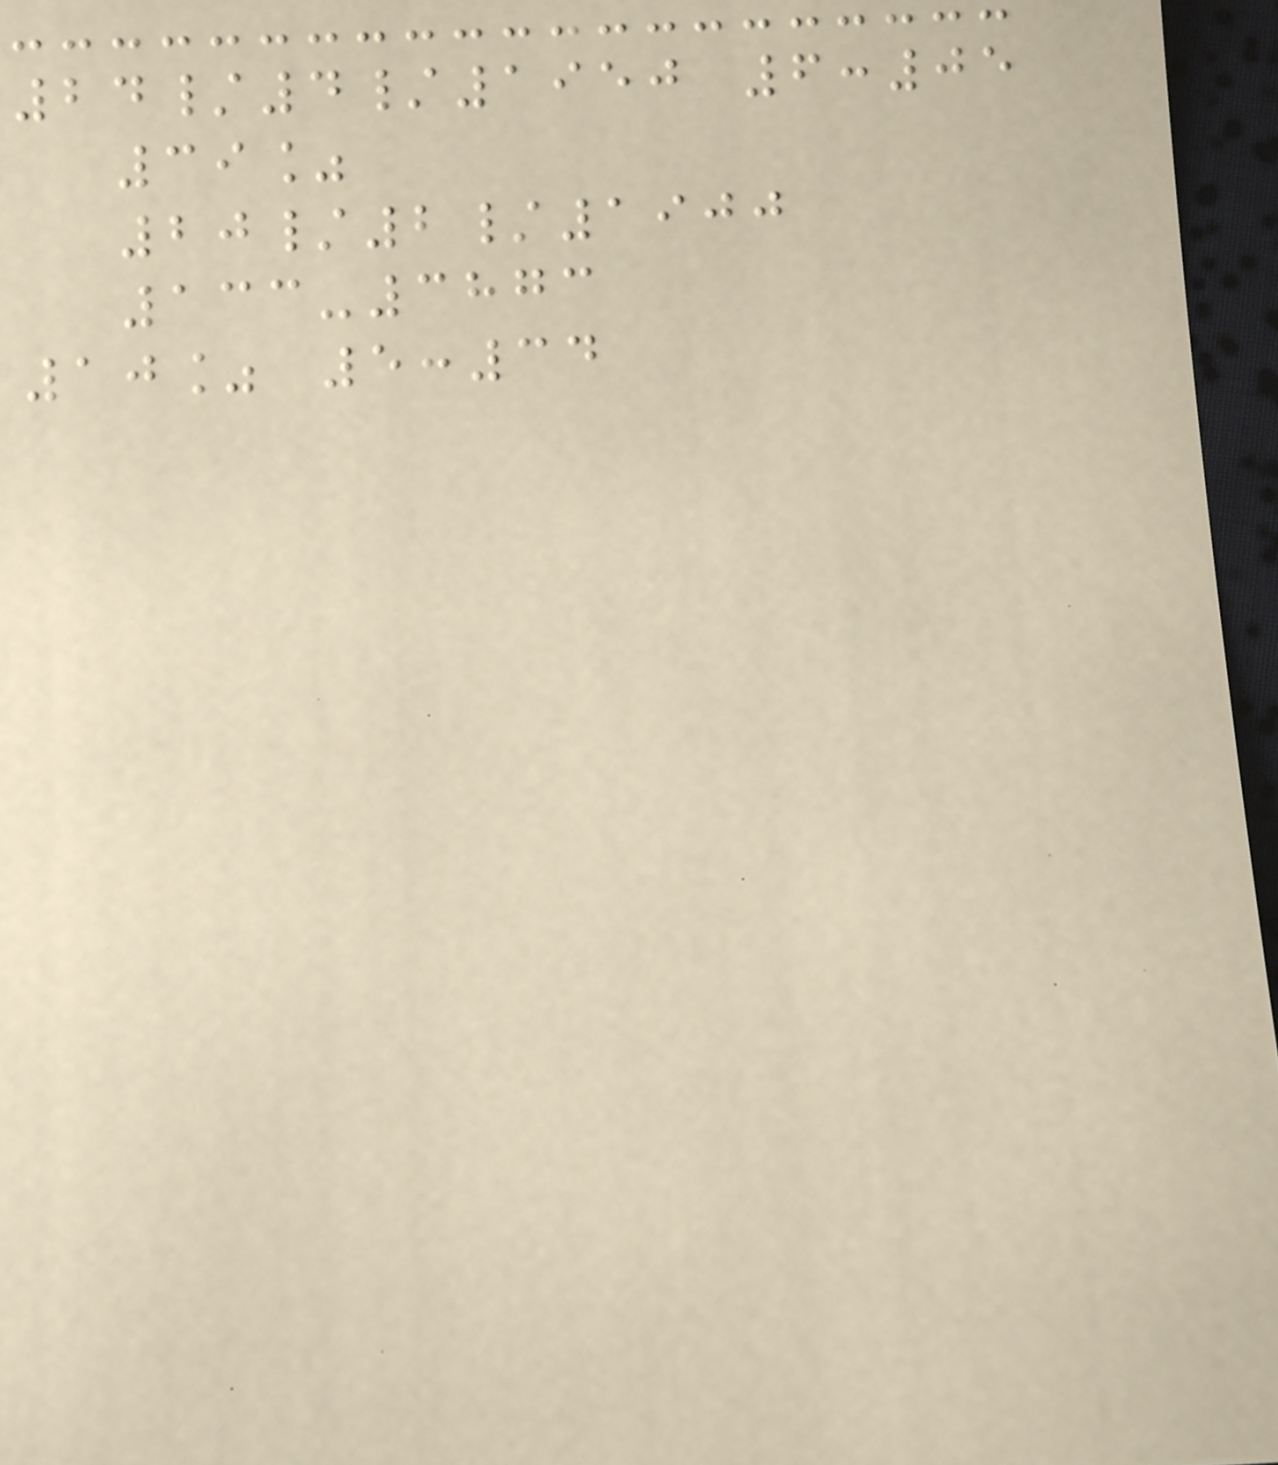24/4/1950 6:05
39%
20/2/1900
133-3873
10% 5:34
